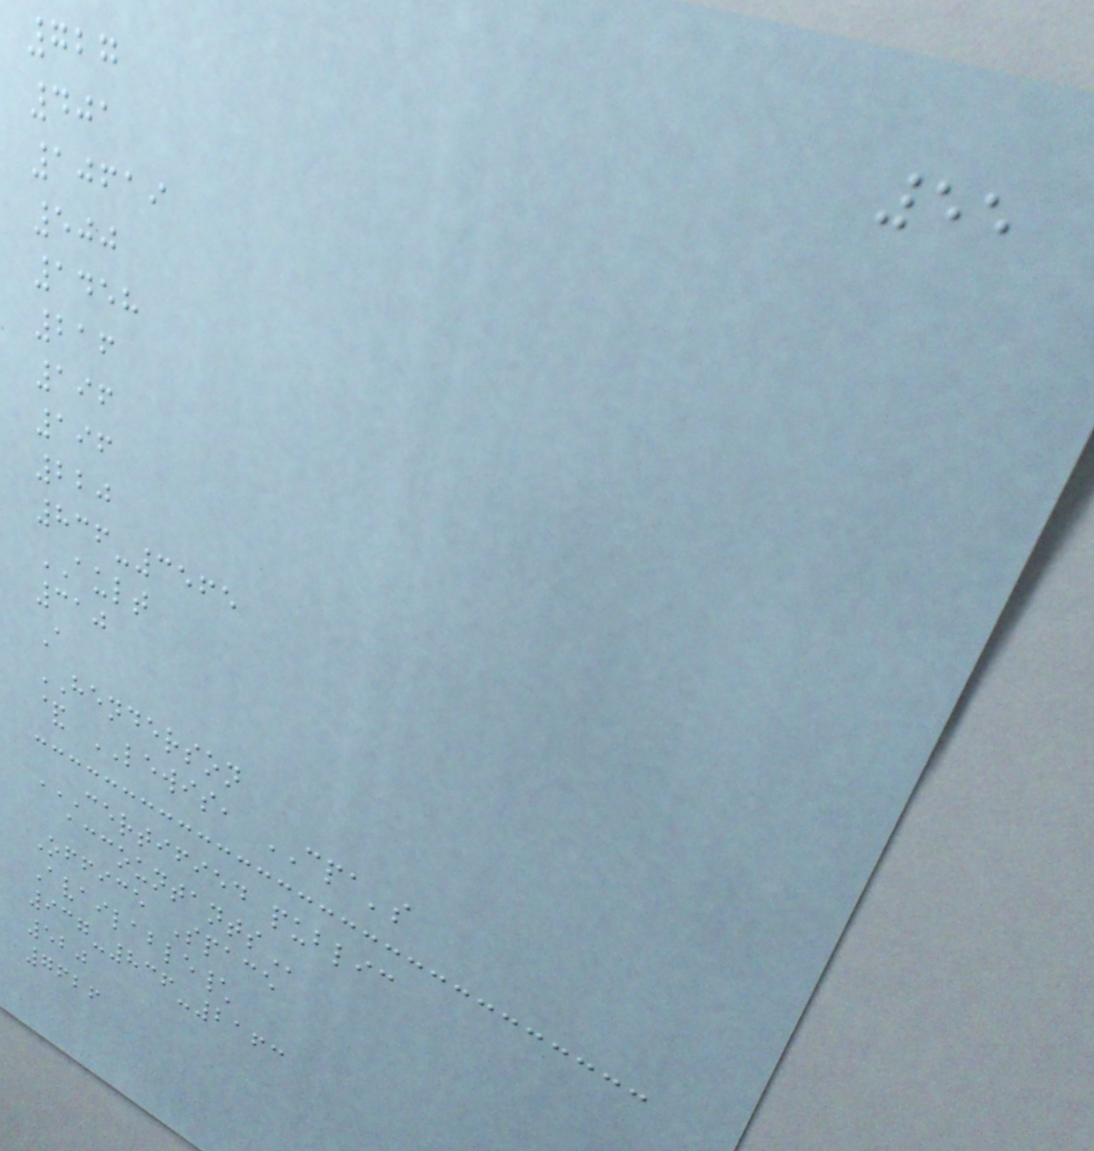55
727
401
10619
500
1458
216
196
196
220
836-3565
AULT
310
A
HENDERSON
& LEWIS, CPA's
CERTIFIED PUBLIC
ACCOUNTANTS
Office Space
Available\
937-836-2163
520
7626
